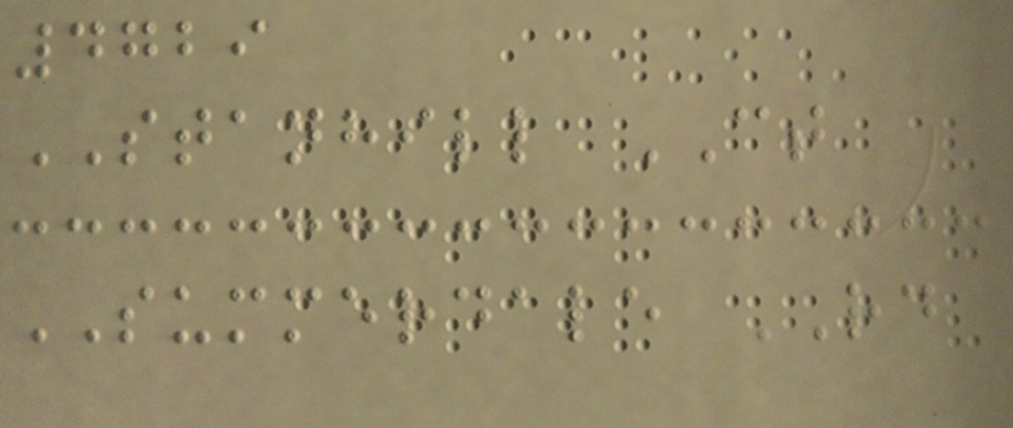4729
STANHILL CT
SUMMERDALE RD
